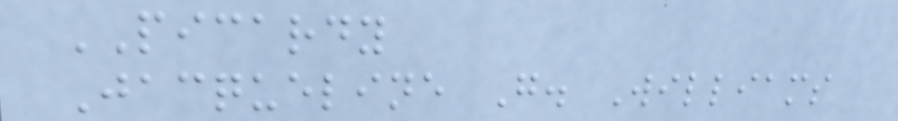PICARDY
Jacqueline G. Williams
